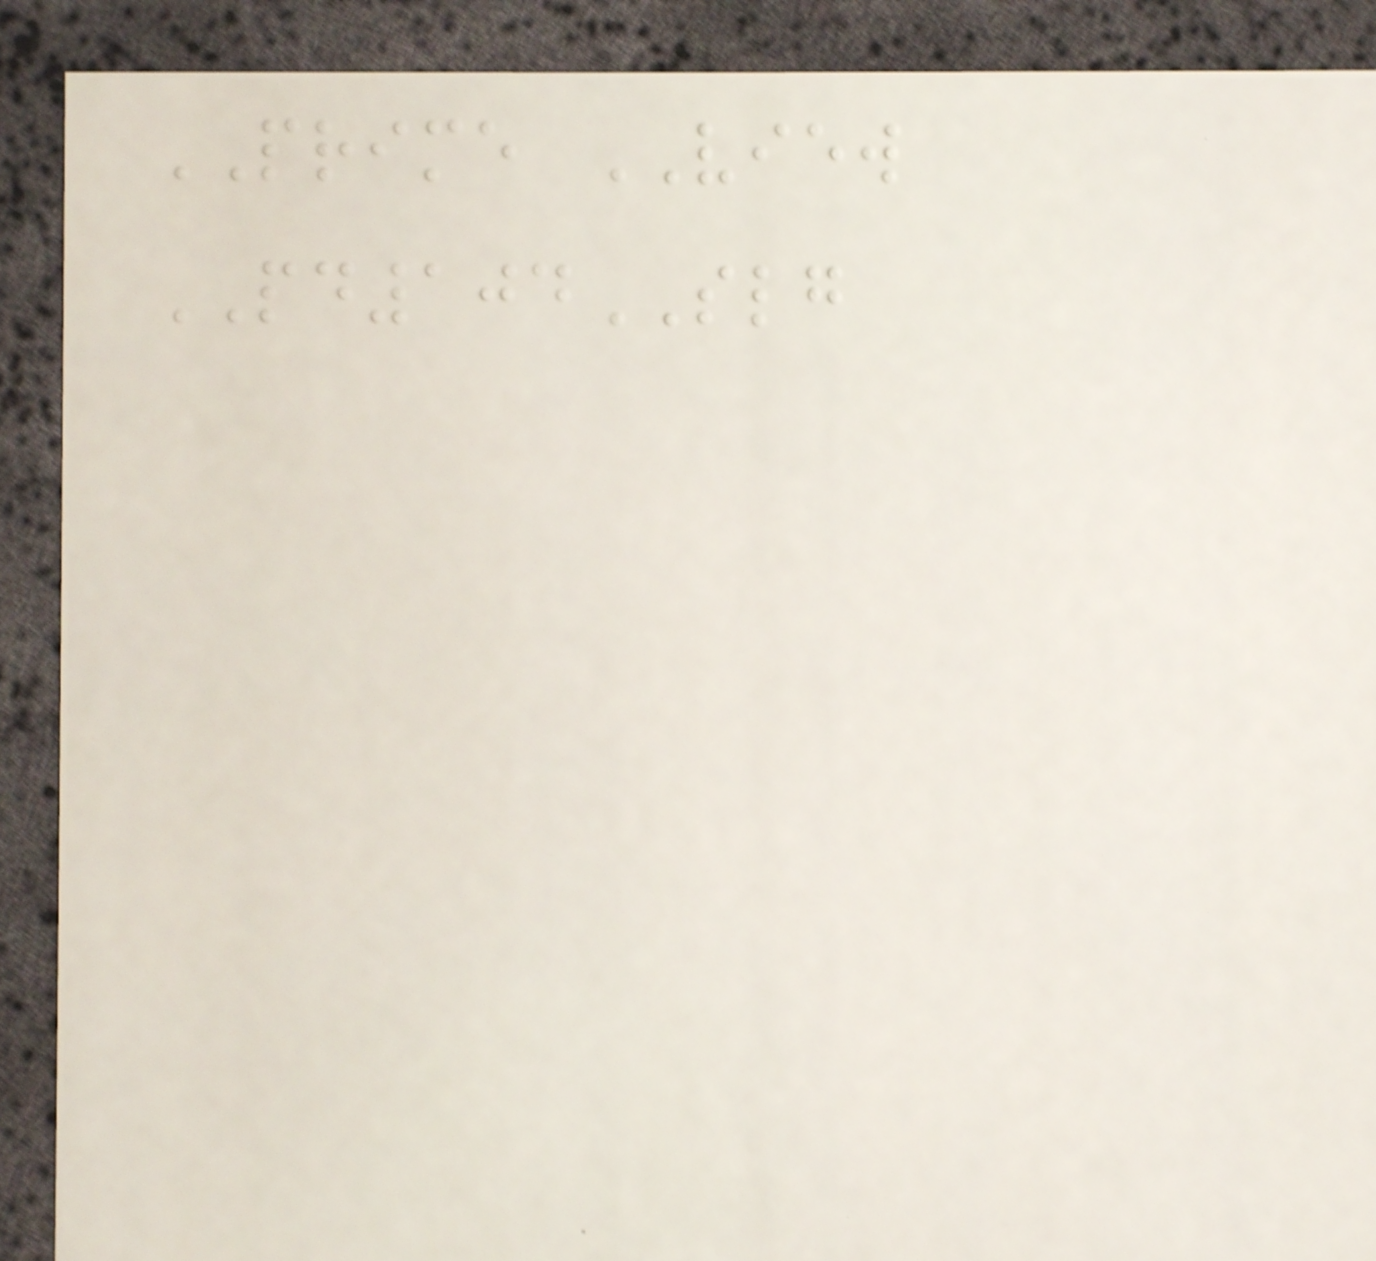PRIME VIEW
PD104SLG
